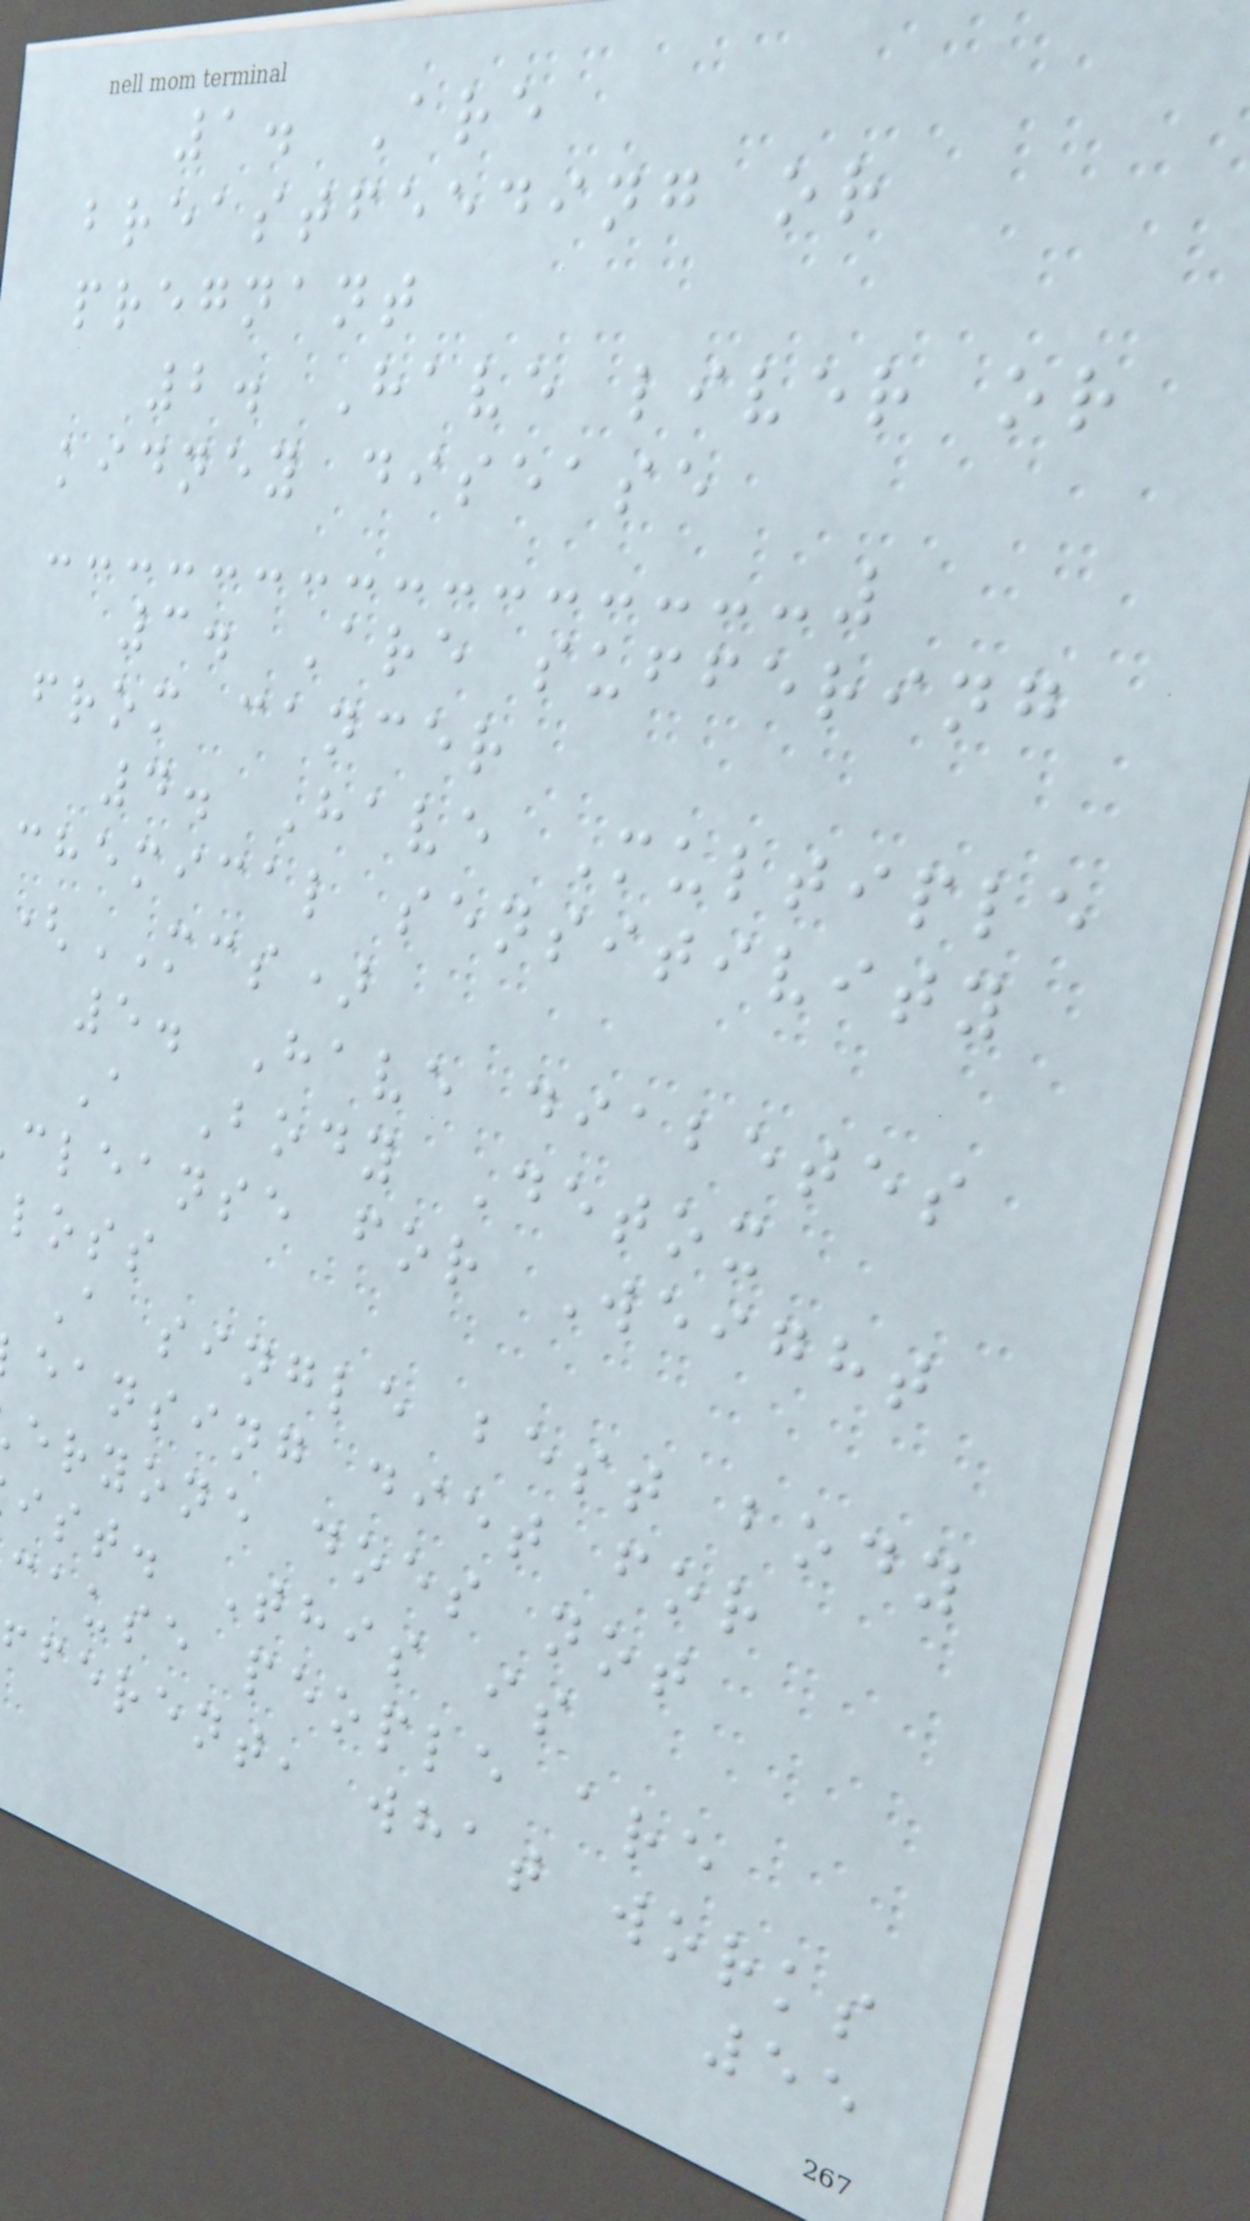1. Are
breastfeeding or
pregnant
2. Have liver or
kidney disease
3. Are suffering
from cancer
4. Have Multiple
chemical sensitivity
(MCS)
5. Have diabetes
A Body Detox
cleanse for Weight
loss
A single best body
eansing diet for
eryone does not
ist. This is
cause people are
ferent, what works
55
